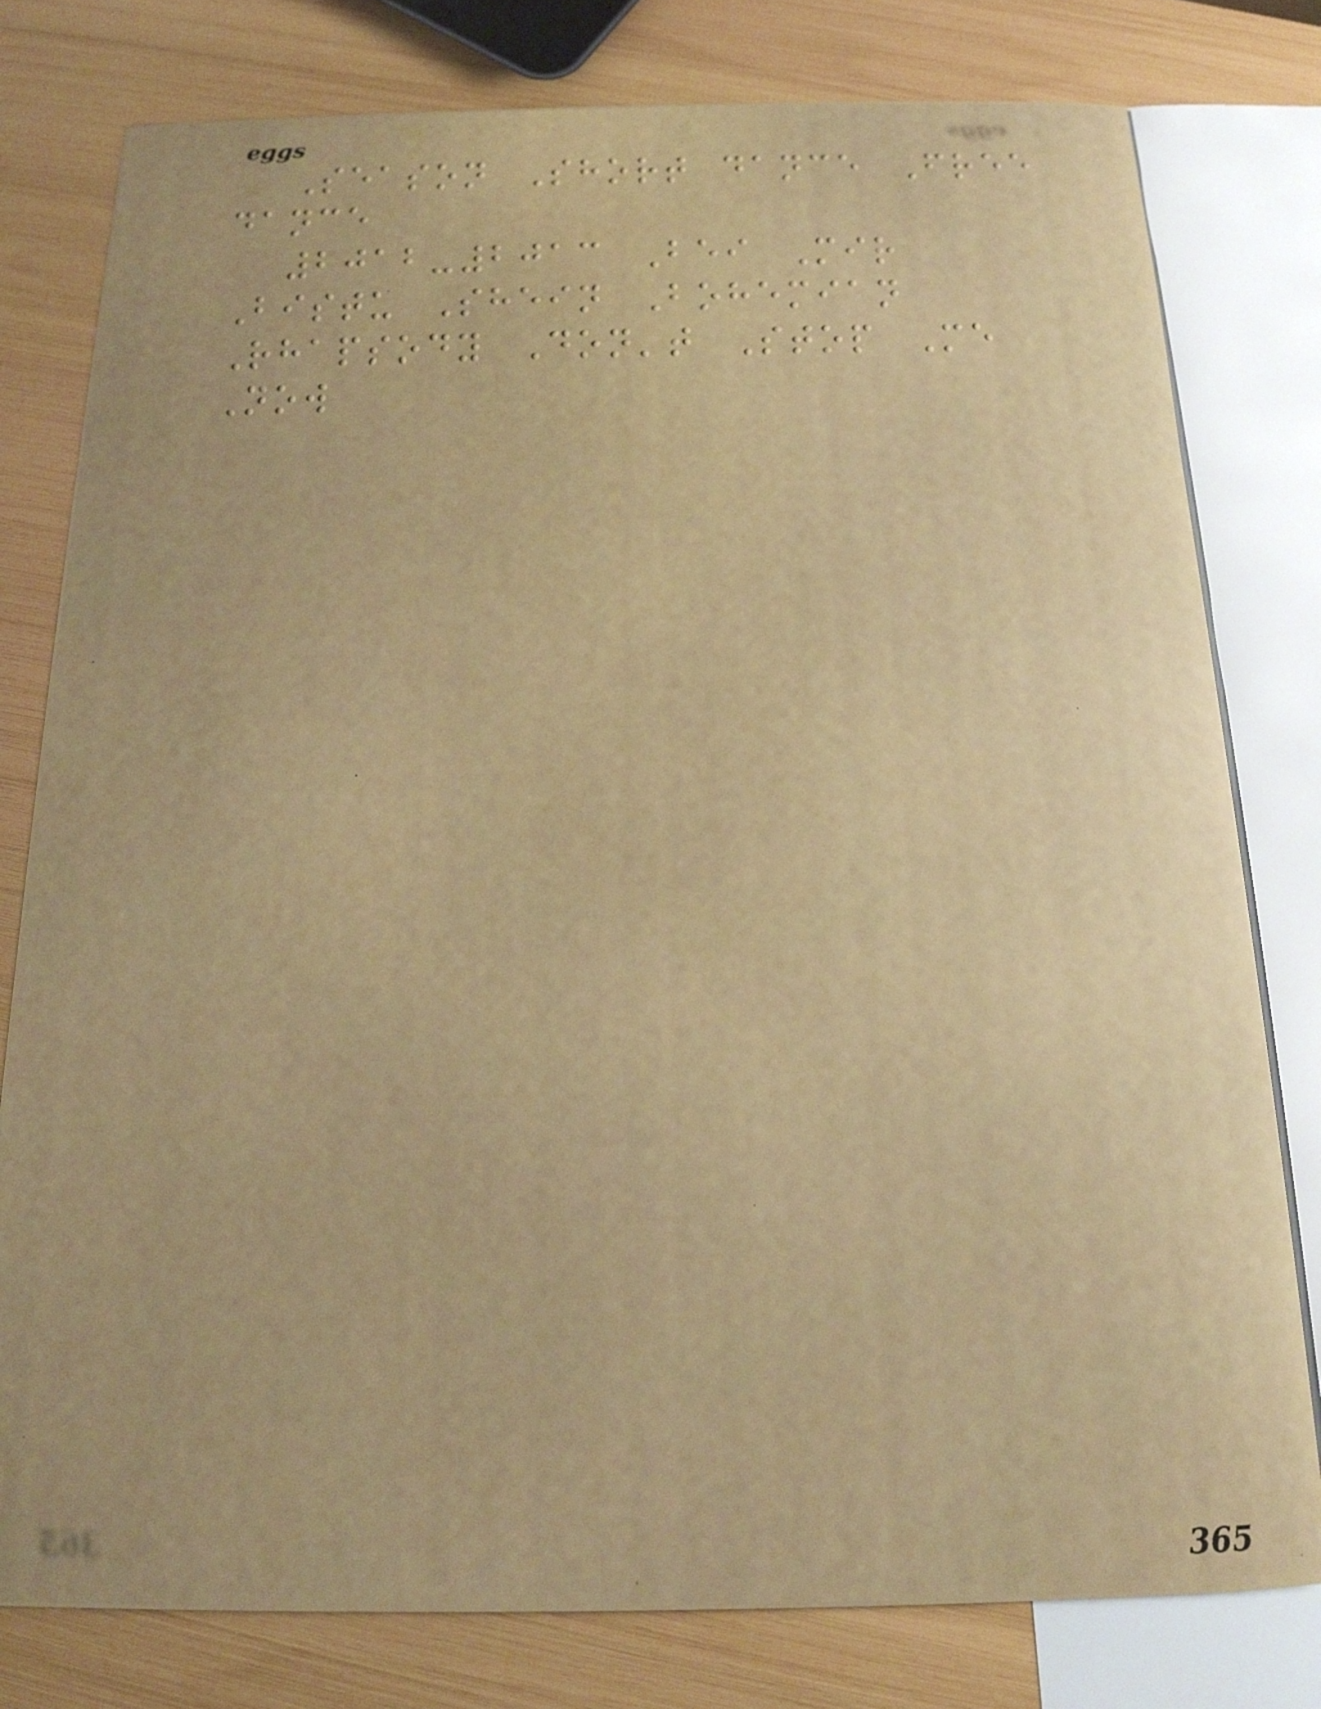Season Short dance Free
dance
2012-2013 Bei Mir
Bistu Shein Bohemian
Rhapsody Don't Stop Me
Now
